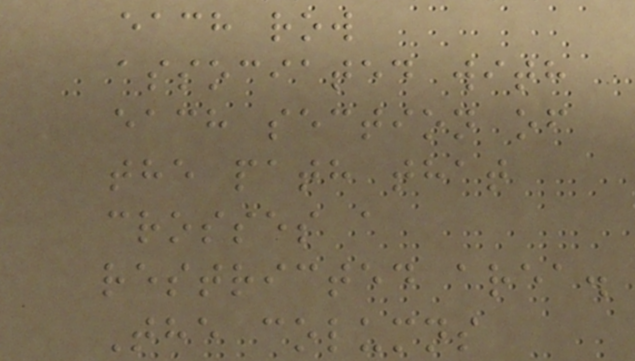each row
associated with
each section of
the path that
crosses a
restricted area.
The columns
